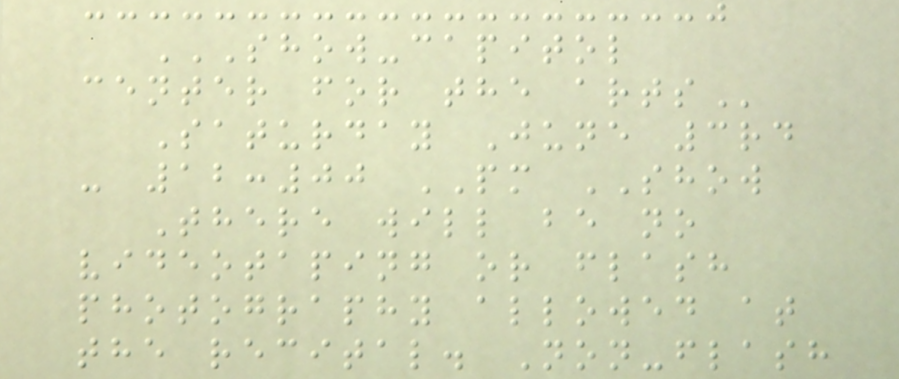SHOW-CAPITOL
CENTER FOR THE ARTS
Saturday June 3rd
- 12:00 PM SHOW
There will be no
videotaping or flash
photography allowed at
the recital. Non-flash
